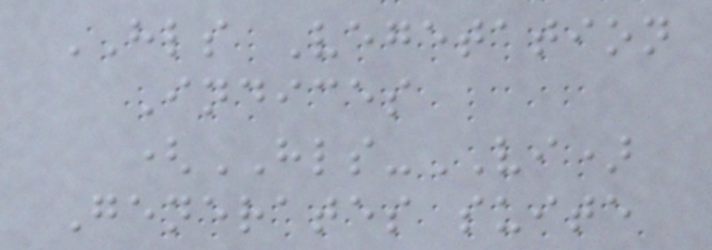HLS Vegetation
Indices
(HLS-VI)
Generates suite
